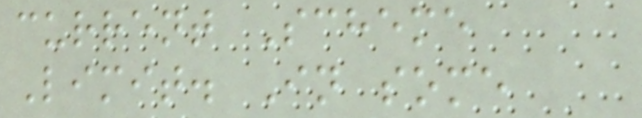current Scheme
Limit. In some
